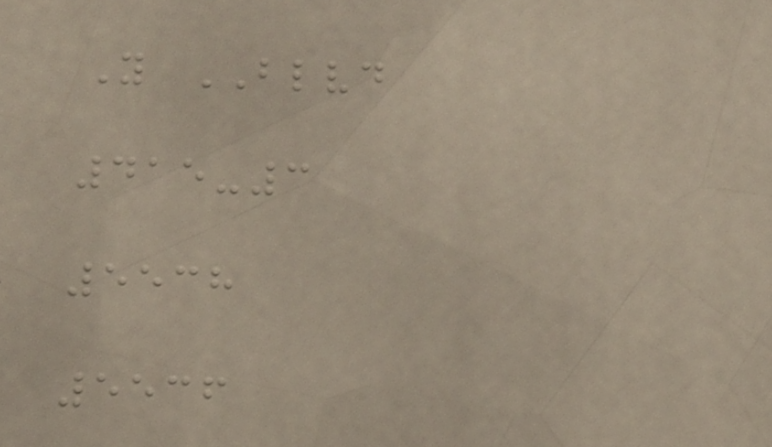Y BLVD
415-3
5538
5536
